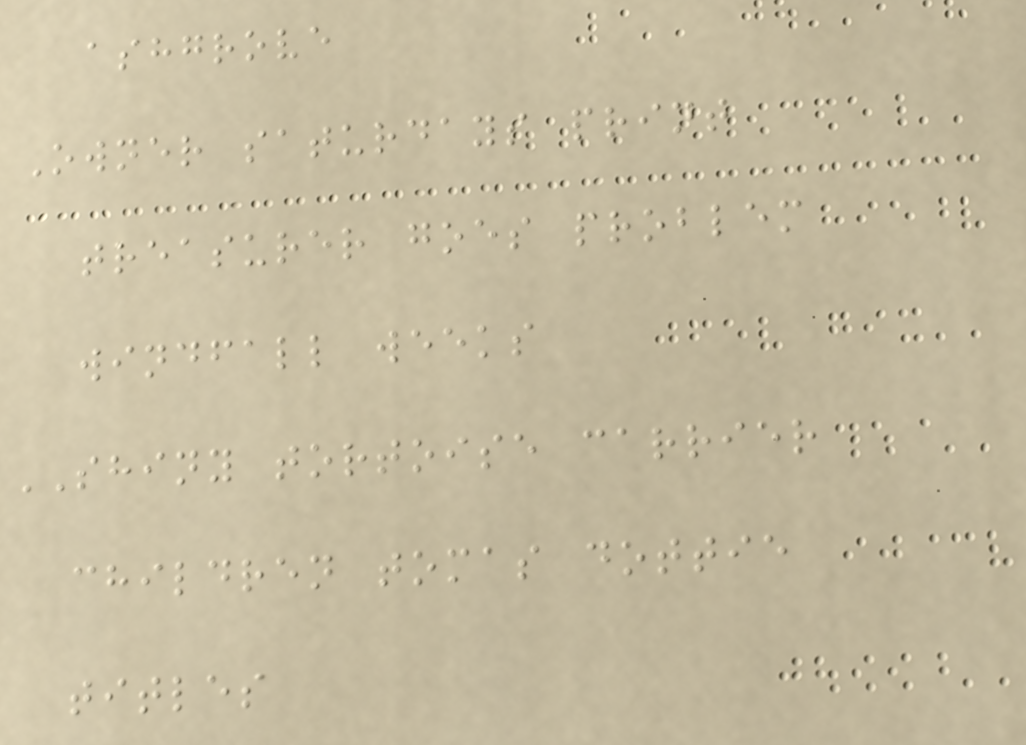ashgrove
Owner saturdays print
treasurer goes problem
windfall weeks
SHINY tortoise carrier
children tomas dottie
titles
